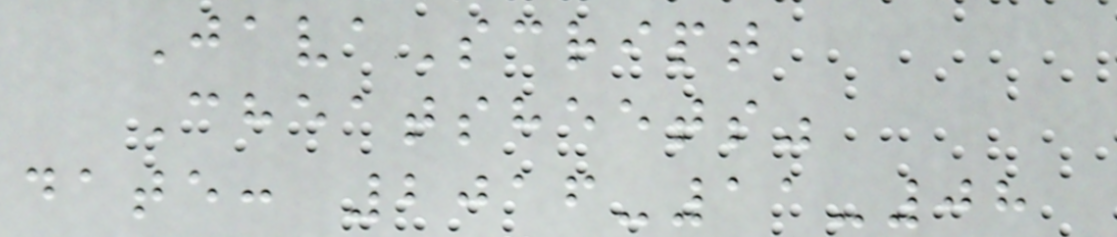JavaScript
Cheatsheets"
date: 2016-11-08
